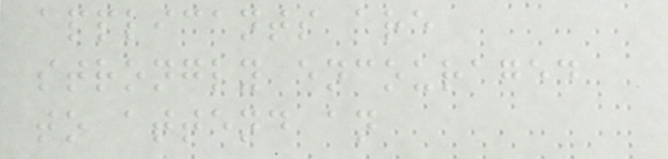applicants are
strongly encouraged
to attend an
